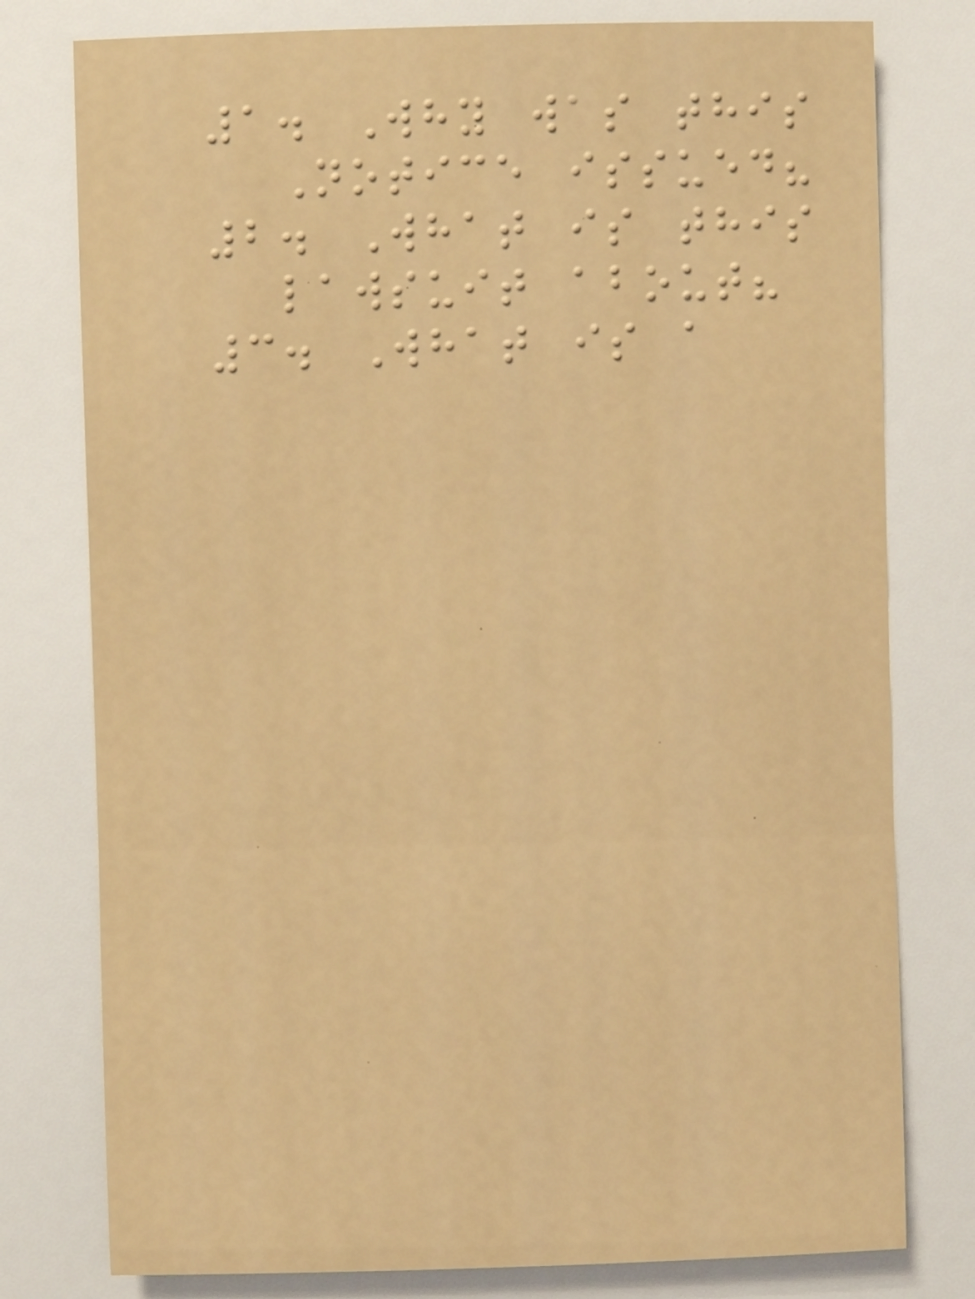1. Why was this
Notice issued?
2. What is this
lawsuit about?
3. What is a
